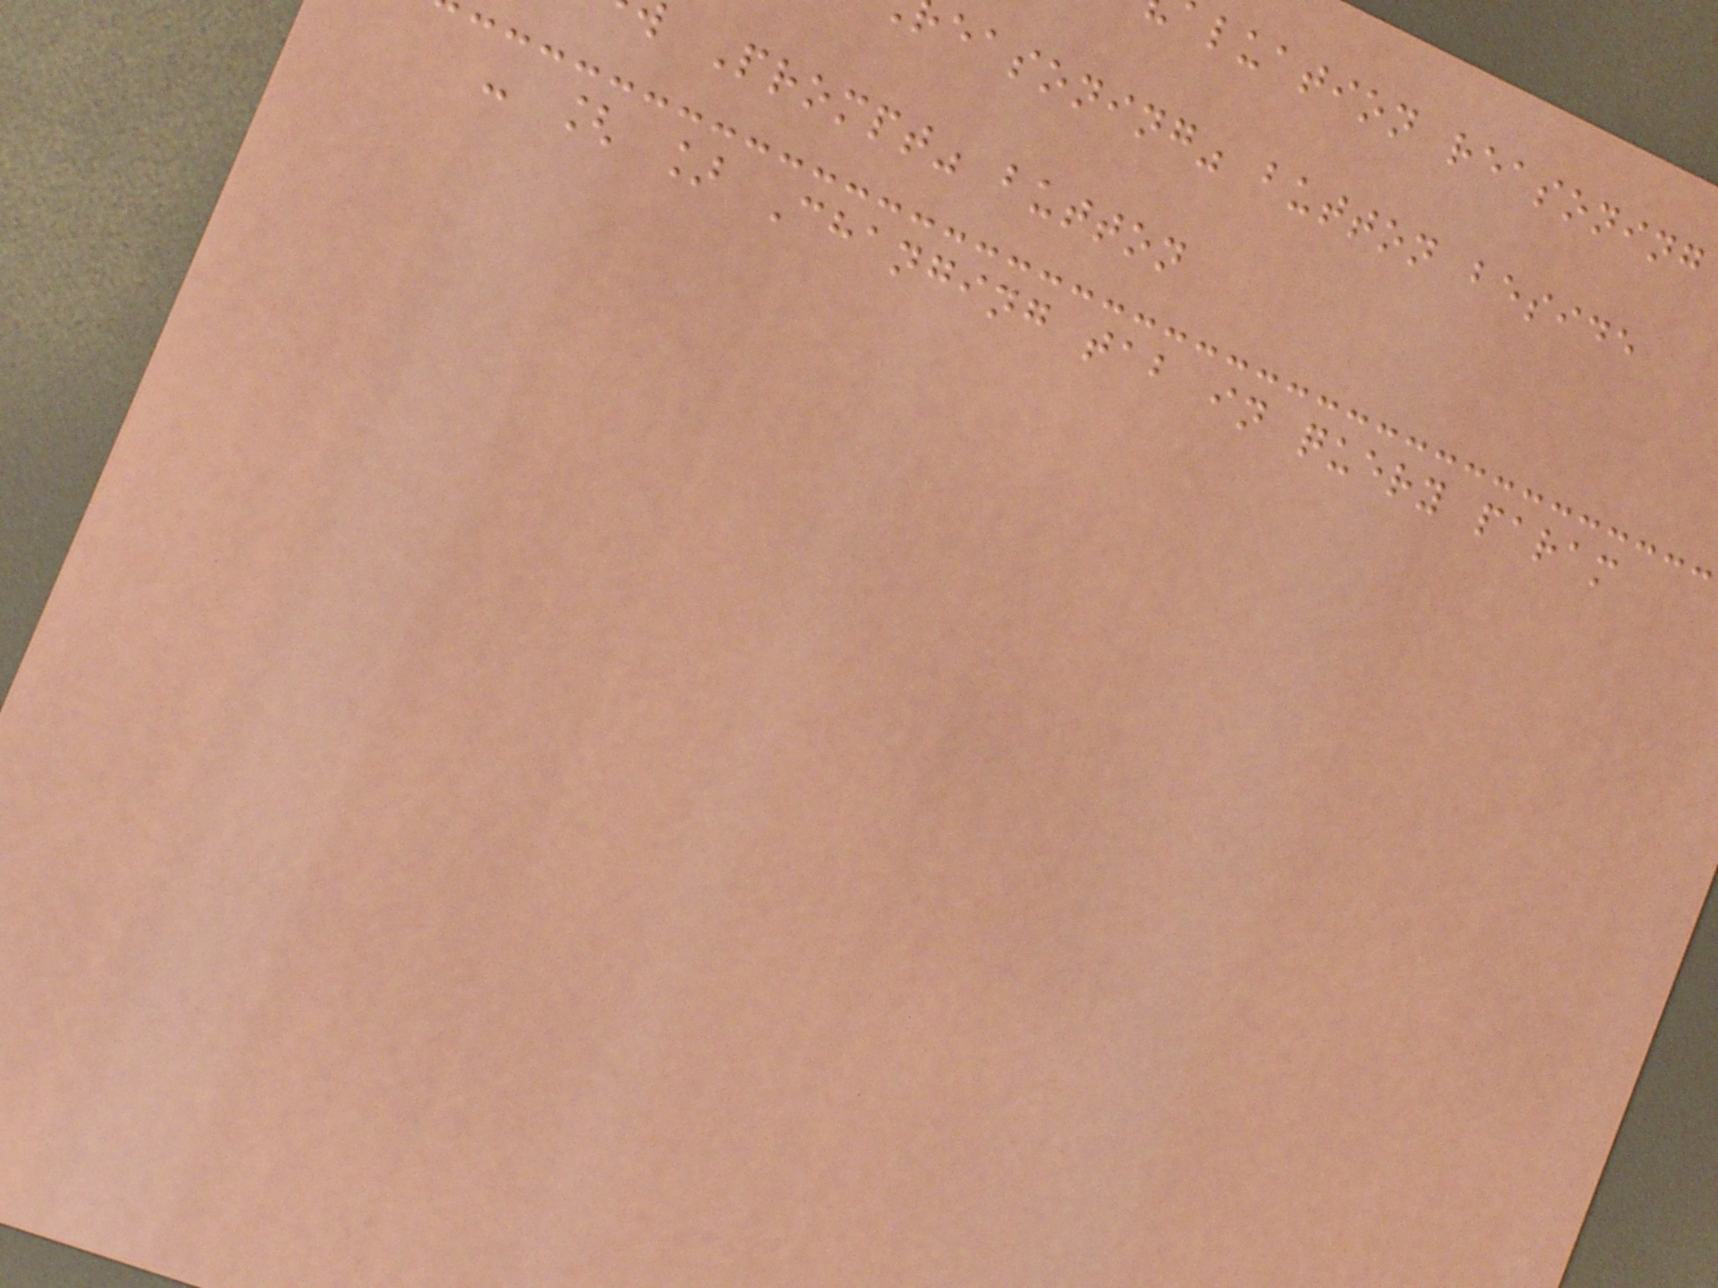luation reasoning
easoning" button beside
Prompt" button
- [ ] Changing tab in query param
